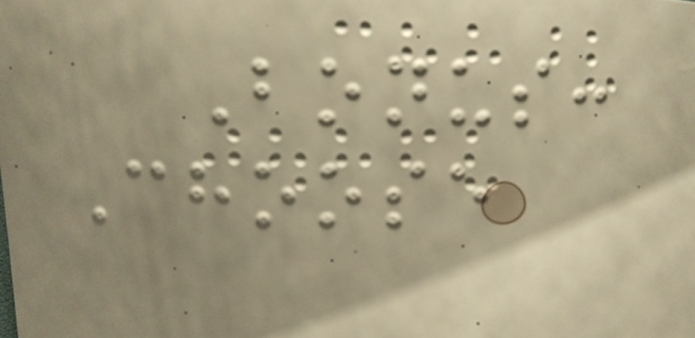Bonus:
Choose
